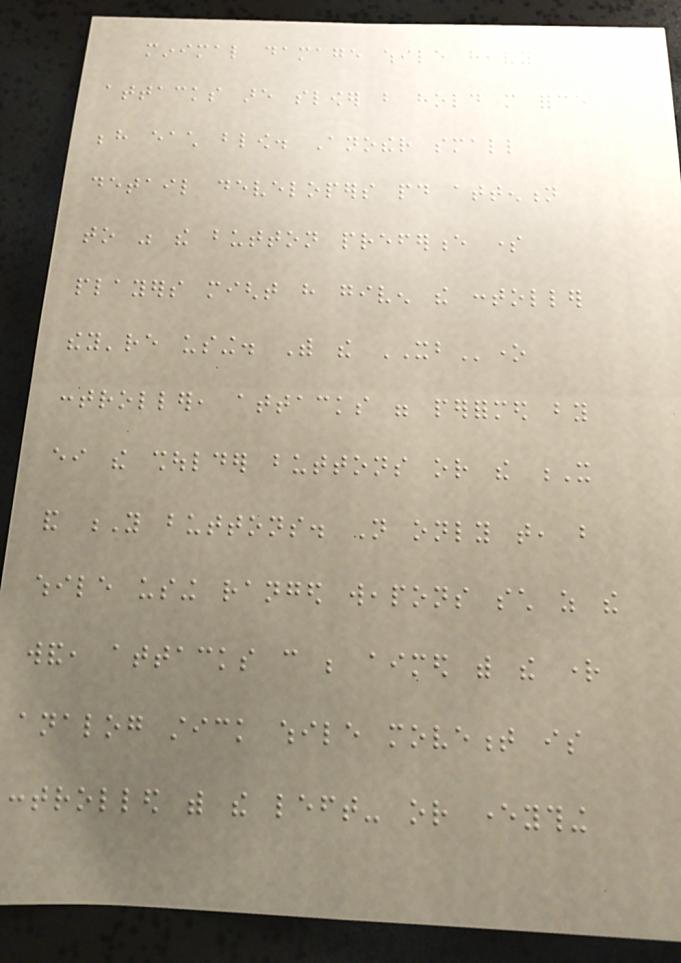minimal damage while heavy
attacks are slower but hold more force
behind each blow. Another small
detail developers paid attention
to was the button preference some
players might have given the contoller
they're using. With the XBone
controller, attacks were performed by
either the shoulder buttons or the X
and Y buttons. Not only that, but
while using ranged weapons such as the
wand, attacks can be aimed with the right
analog stick while movement is
controlled with the left- or everything
